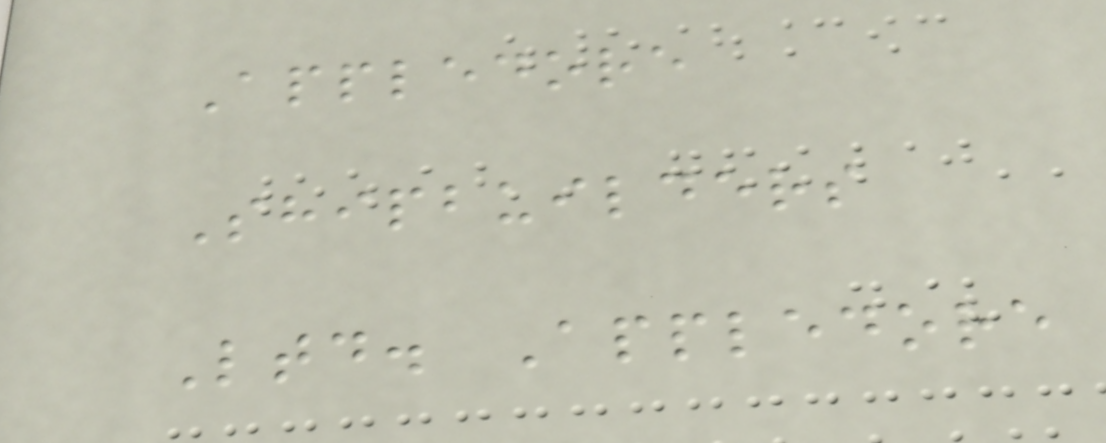Appledore
Shipbuilders
Ltd. Appledore
